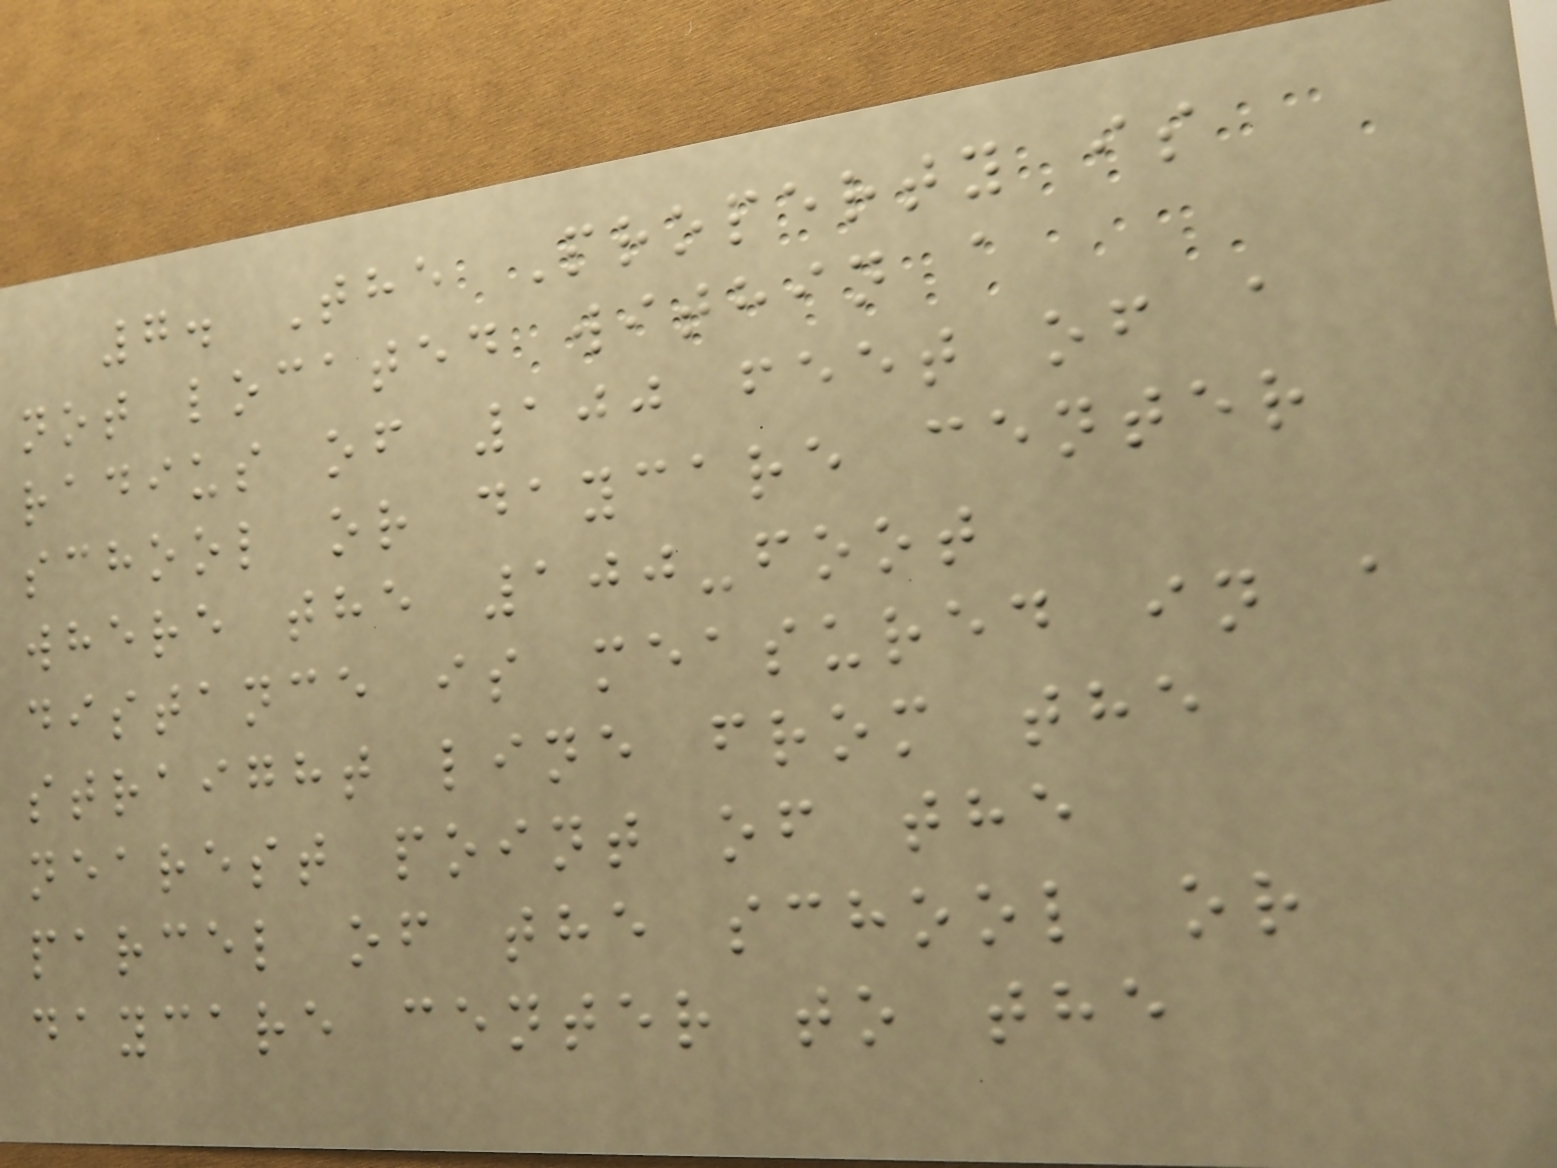7. The Property is
not located within a
radius of 100 feet of a
school or daycare center
where the 100-foot
distance is measured in a
straight line from the
nearest point of the
parcel of the school or
daycare center to the
